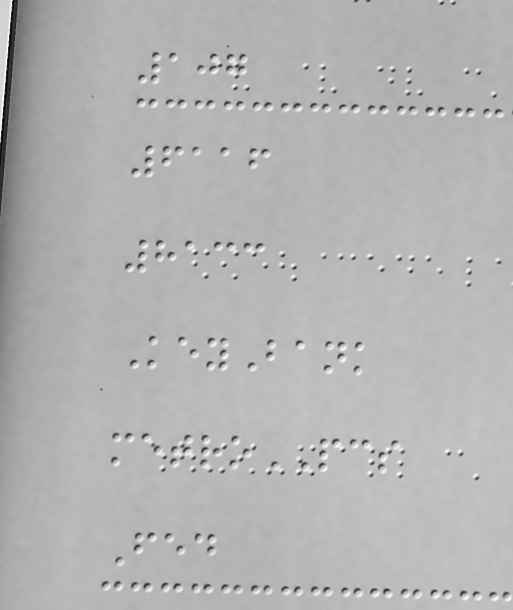107
6116
8133
KeyBank
metroPCS
Fed
